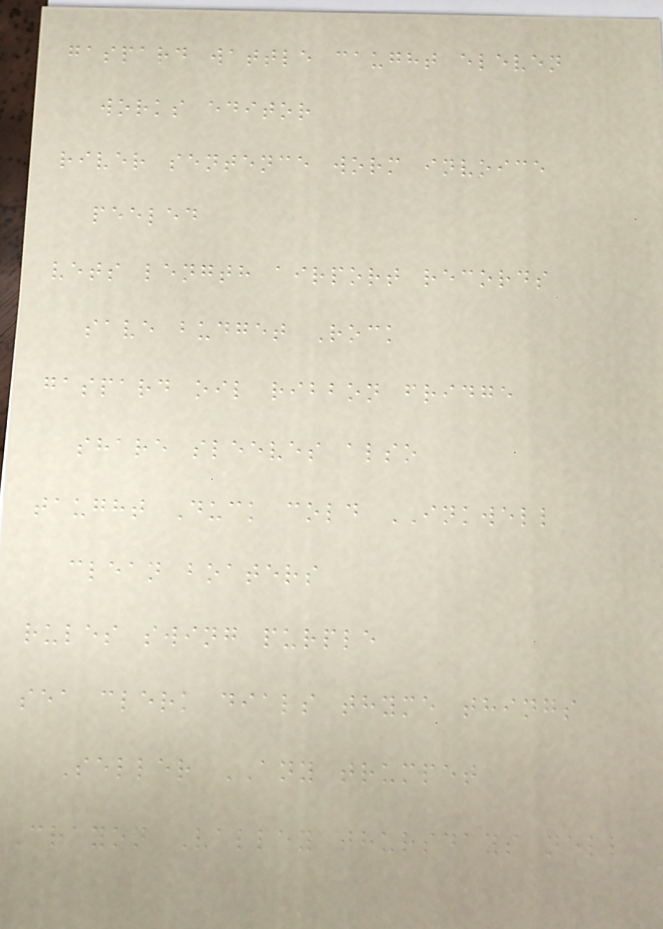gaspard wattle caught eleven
works editor
river sentence worm invoice
peeled
vets length airport records
save budget Rock
gaspard oil ribbon fridge
share sleeves also
taught Duck cold INKWELL
clean boaters
rules swing purple
sea clerk dials thyme things
Seller ANY trumpet
Crayon Valley thursdays nell
